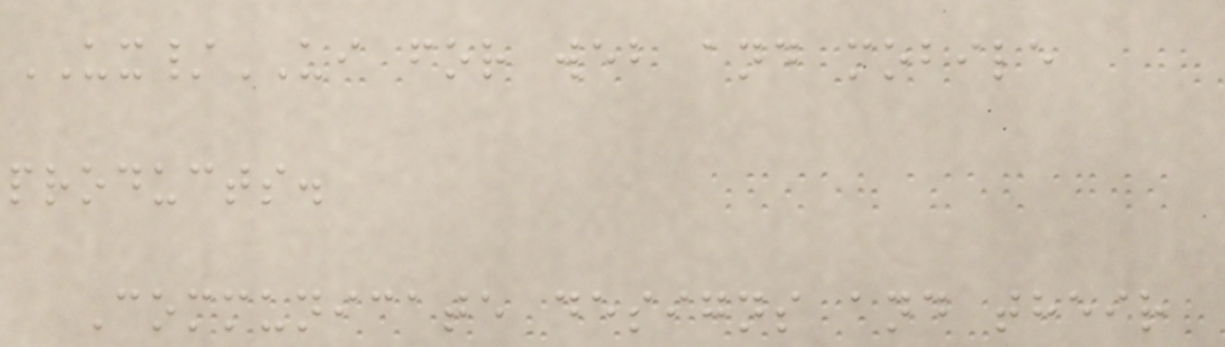UX/UI for web and mobile
products.
Communicate designs and their
